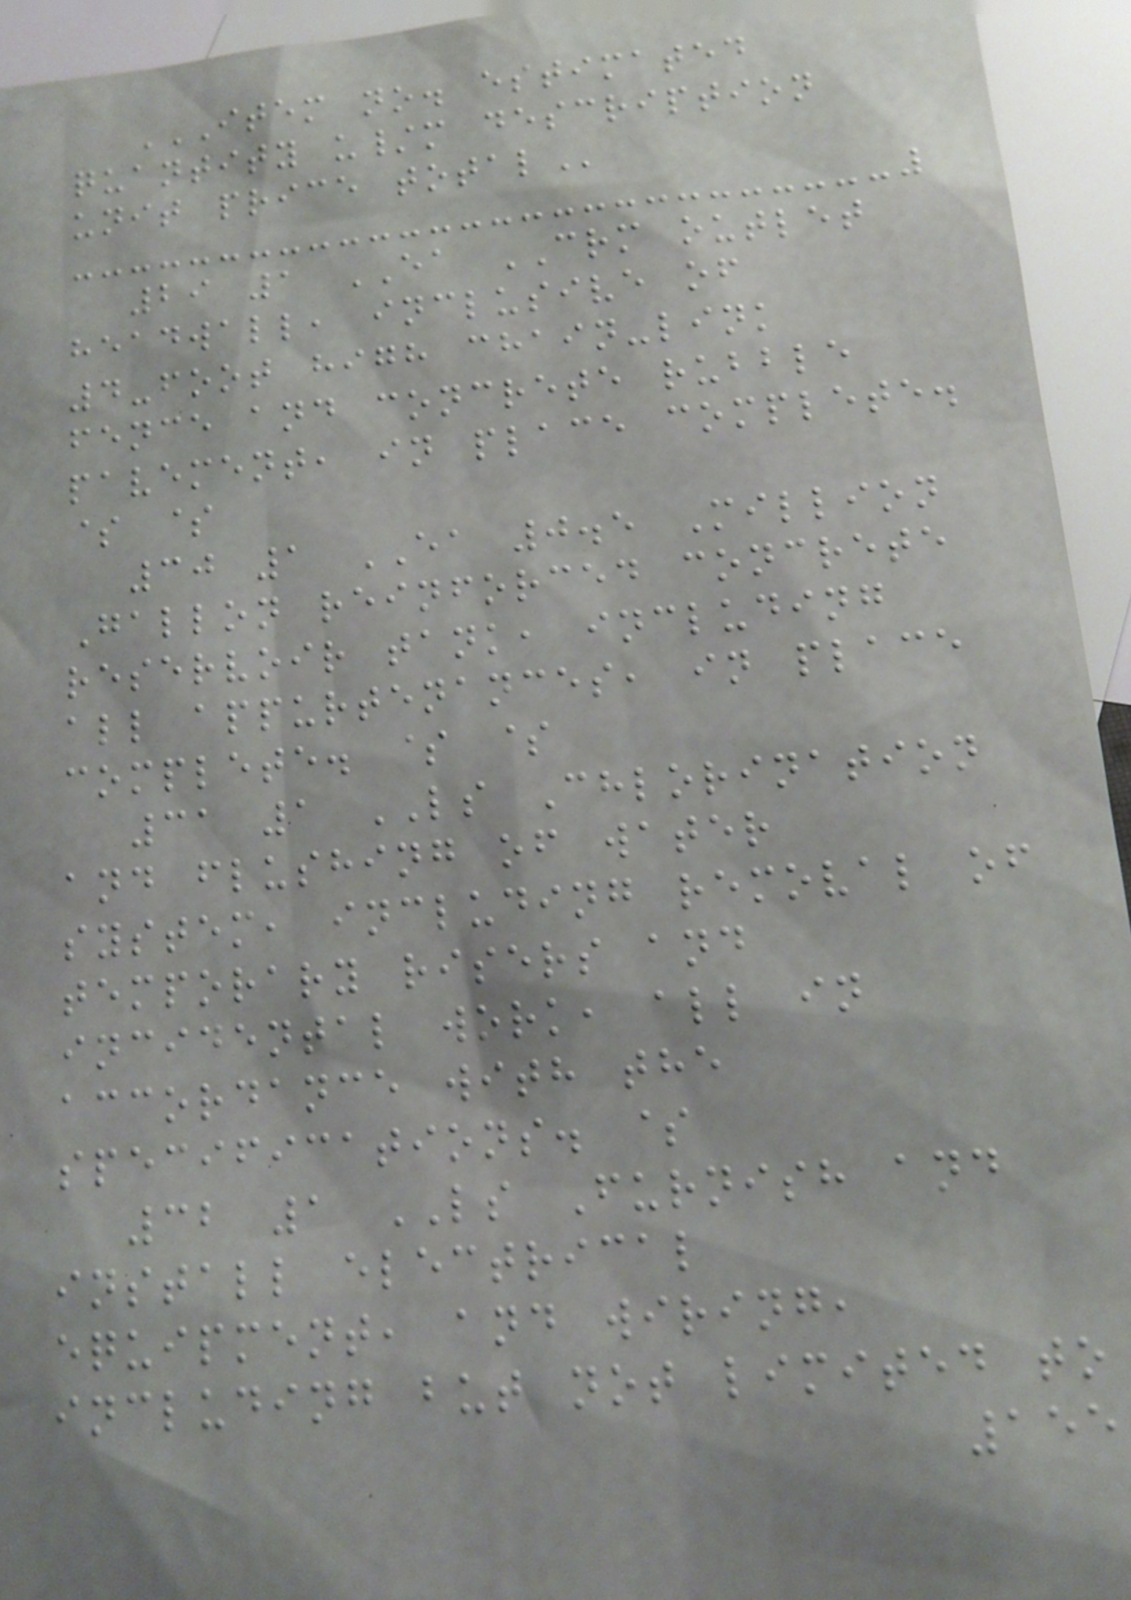ITEM NO. ESTIMATED
QUANTITY U/M DESCRIPTION
UNIT PRICE TOTAL
29 1 EA CRM outlet
headwall, inclusive of
4-foot high chain-link
fence and concrete rubble
pavement, in place complete.
$ $
30 1 EA 0.5 Million
Gallon reinforced concrete
reservoir tank, including
all appurtenances, in place
complete. $ $
31 1 LS Chlorination
and flushing of water
system, including removal of
temporary risers and
incidental work, all in
accordance with the
specifications. $
32 1 LS Furnish and
install electrical
equipment, and wiring,
including but not limited to
155
